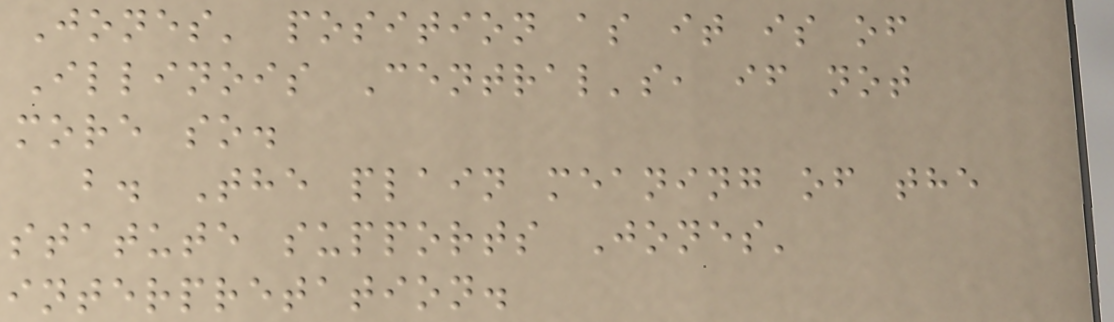Jones' position as it is of
Illinois Central's, if not
more so.
b. The plain meaning of the
statute supports Jones'
interpretation.
